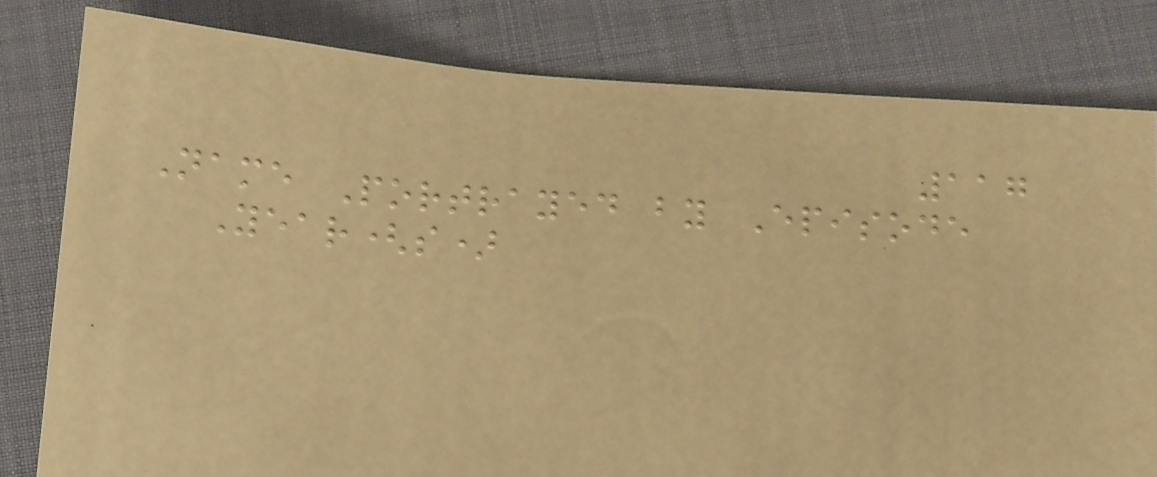117
Name Portrayed by Episode
Year(s)
